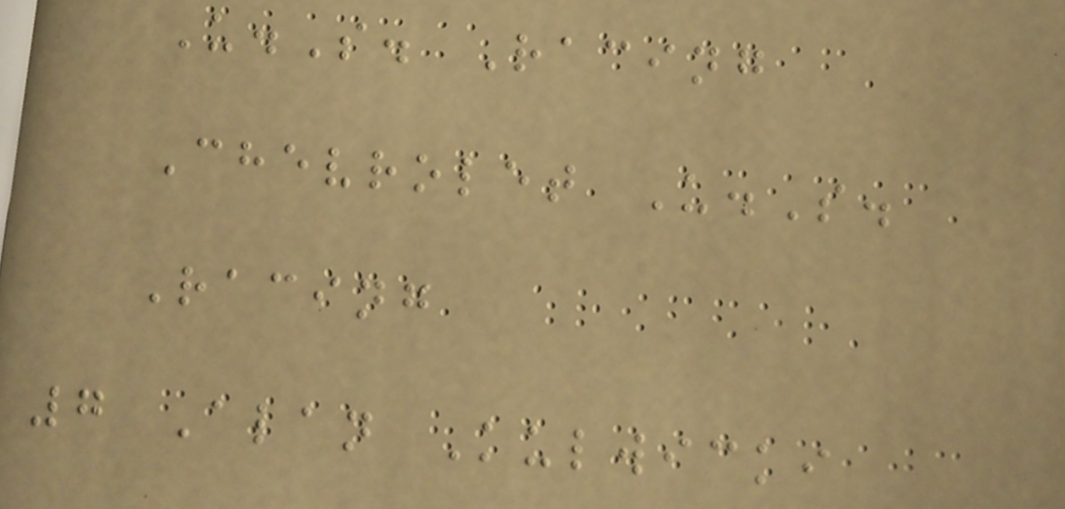U.S. Racing
Chevrolet U.S.
Racing
7 Alan Kulwicki
